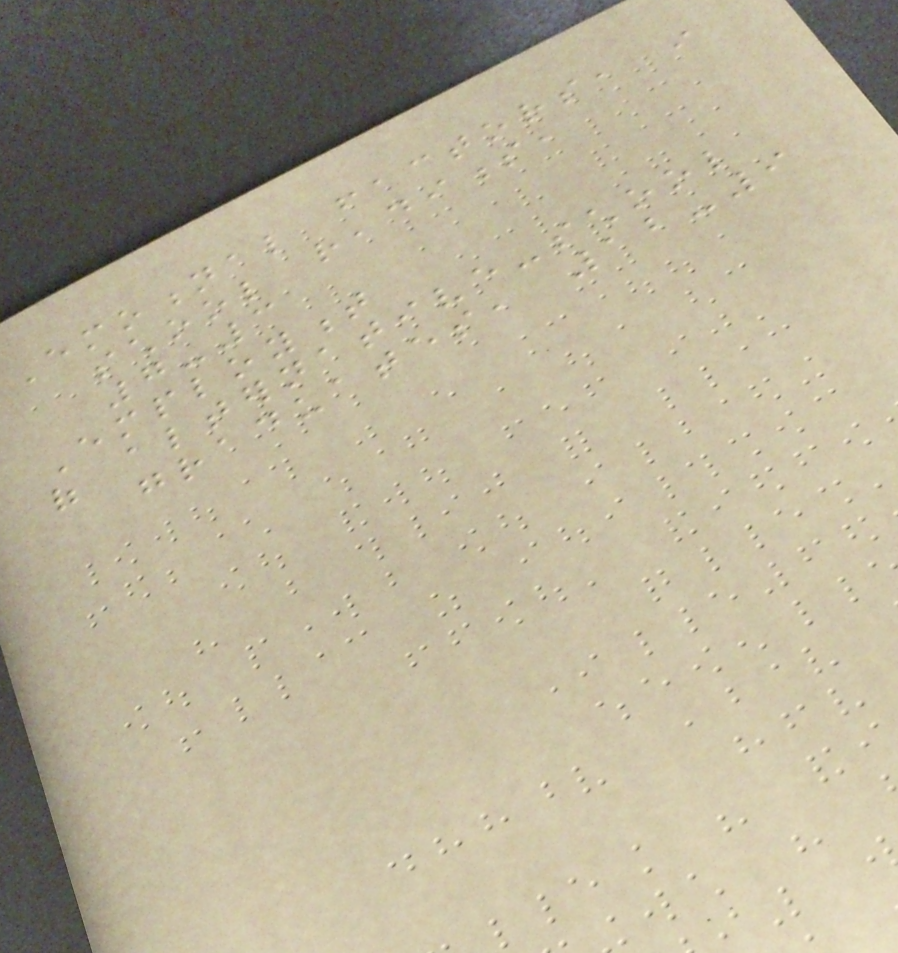Emotional factors, in
school readiness,
7-3
Employment
of alternative-school
graduates, 12-9
